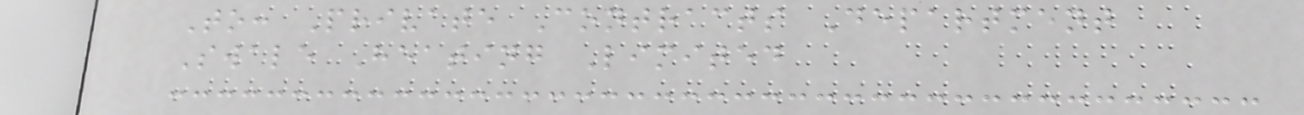To: Private Contracts Department
Swale Heating Limited
